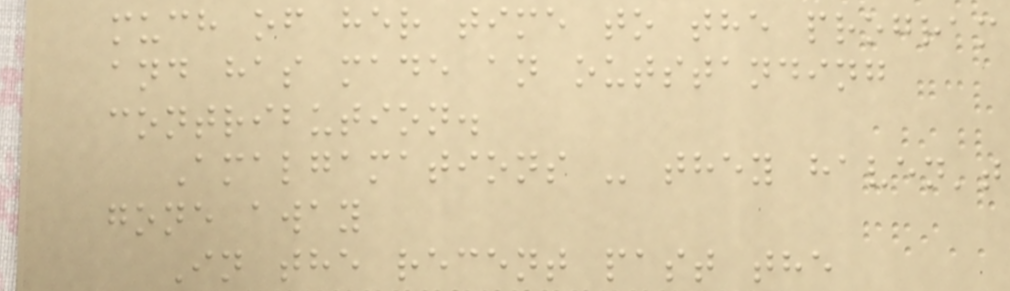much of her time to the program
and has made an outstanding
contribution.
Amalgamations - they haven't
gone away
In the recent past the
